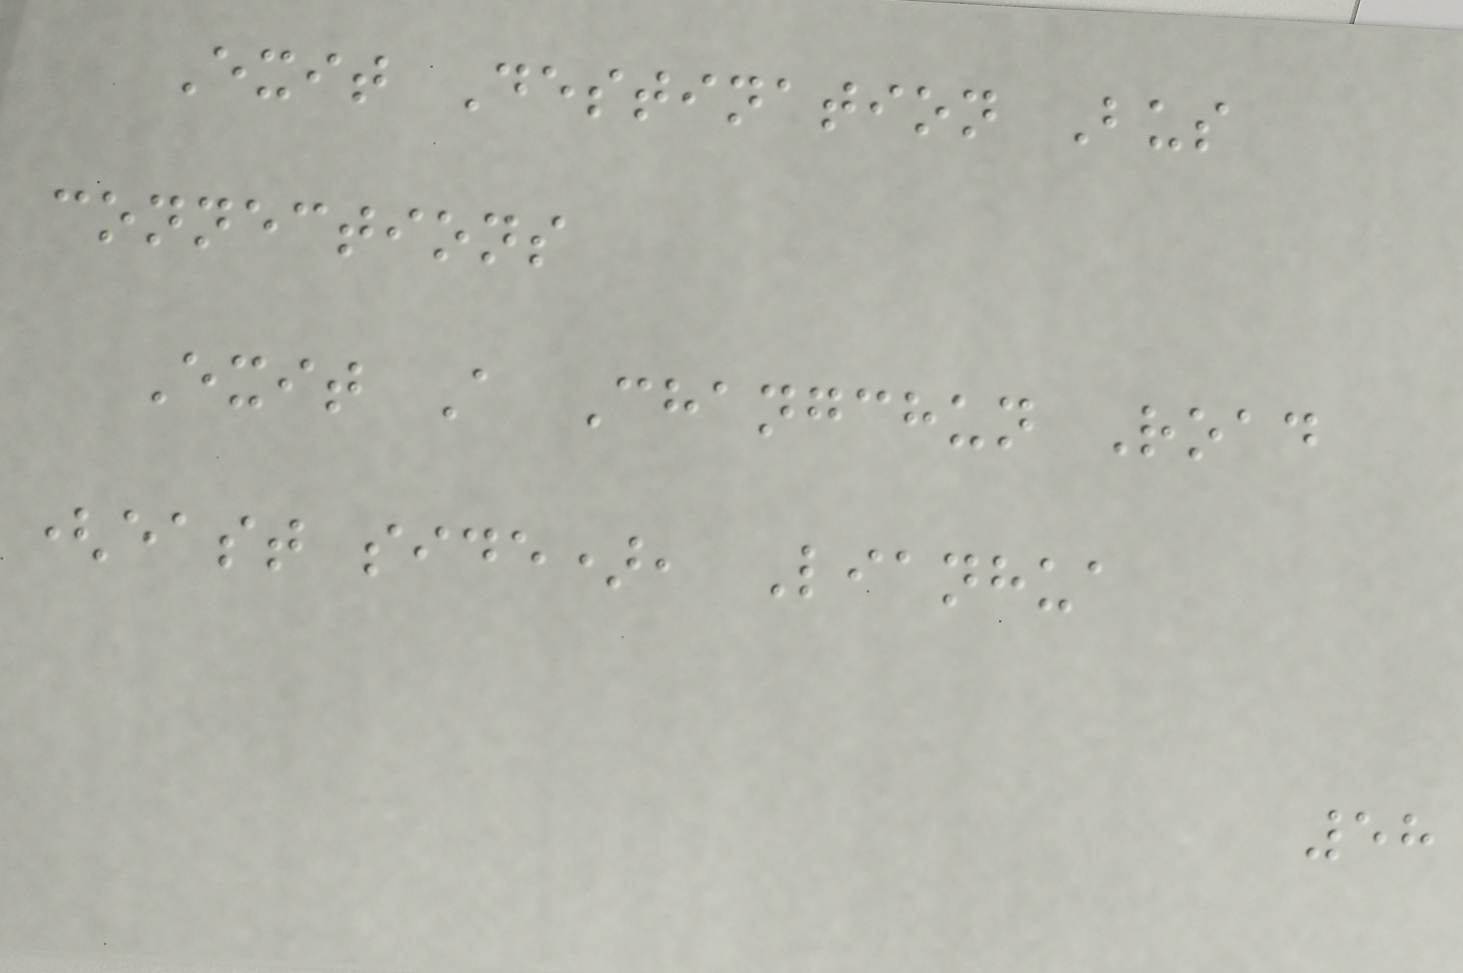Exit Destination Bus
connections
Exit A Changchun Road
(east side), Lianhua
58
